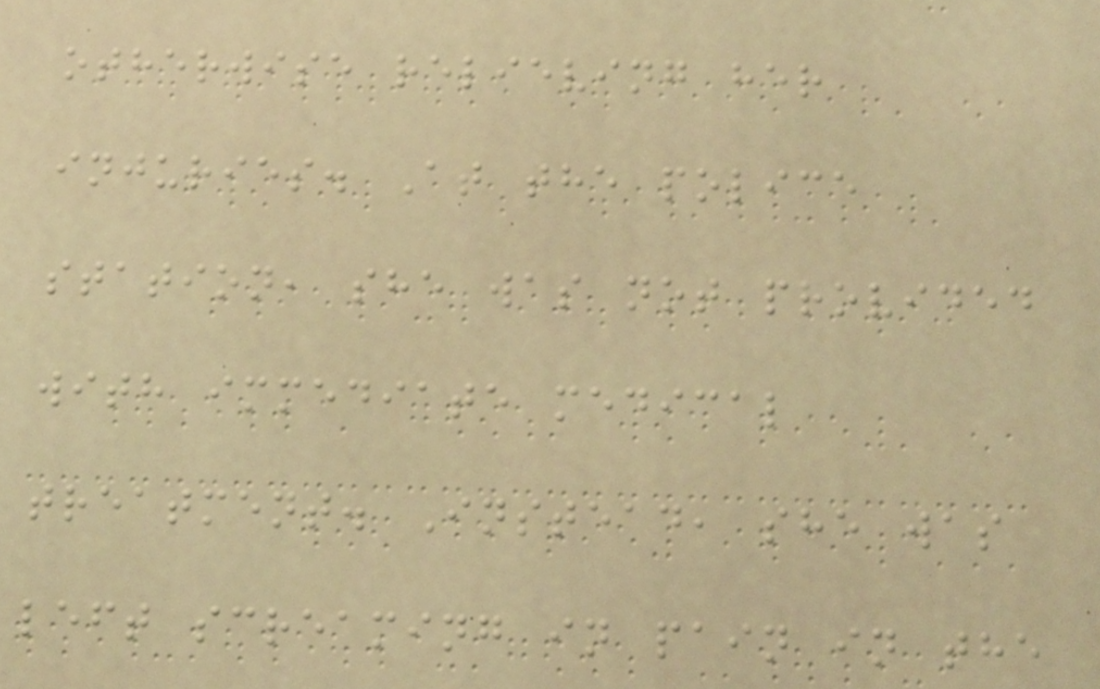otherwise relieving her
injuries. At the police
station, she was not provided
with immediate medical
treatment. Instead, she was
left screaming in pain in the
